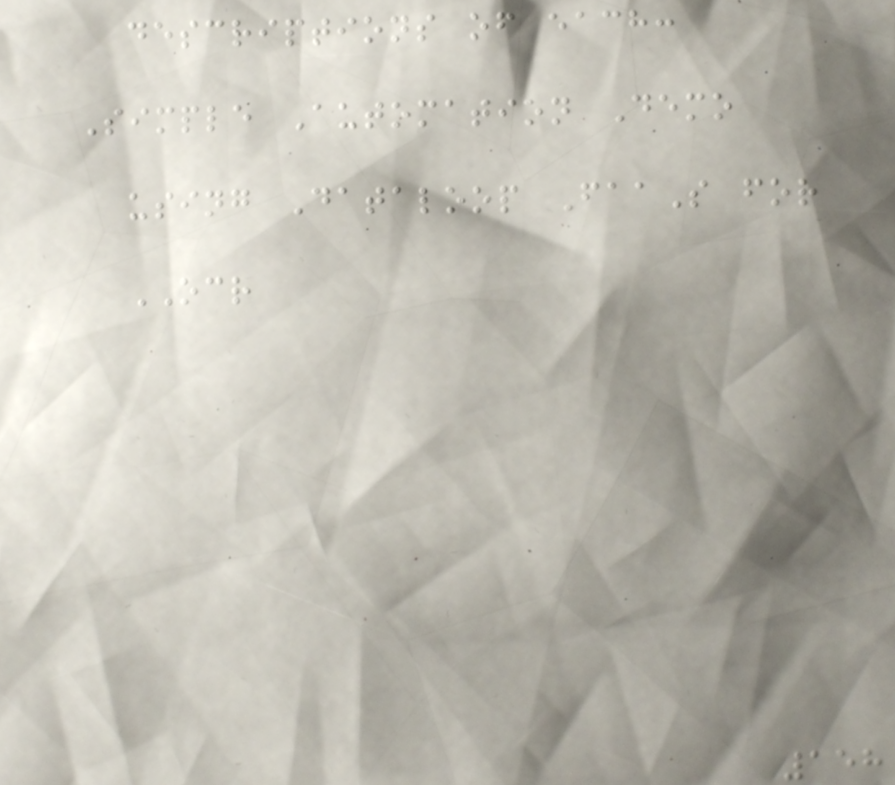descriptions of each:
Simple Automation Demo
using Dataloop FaaS for
OCR
158
